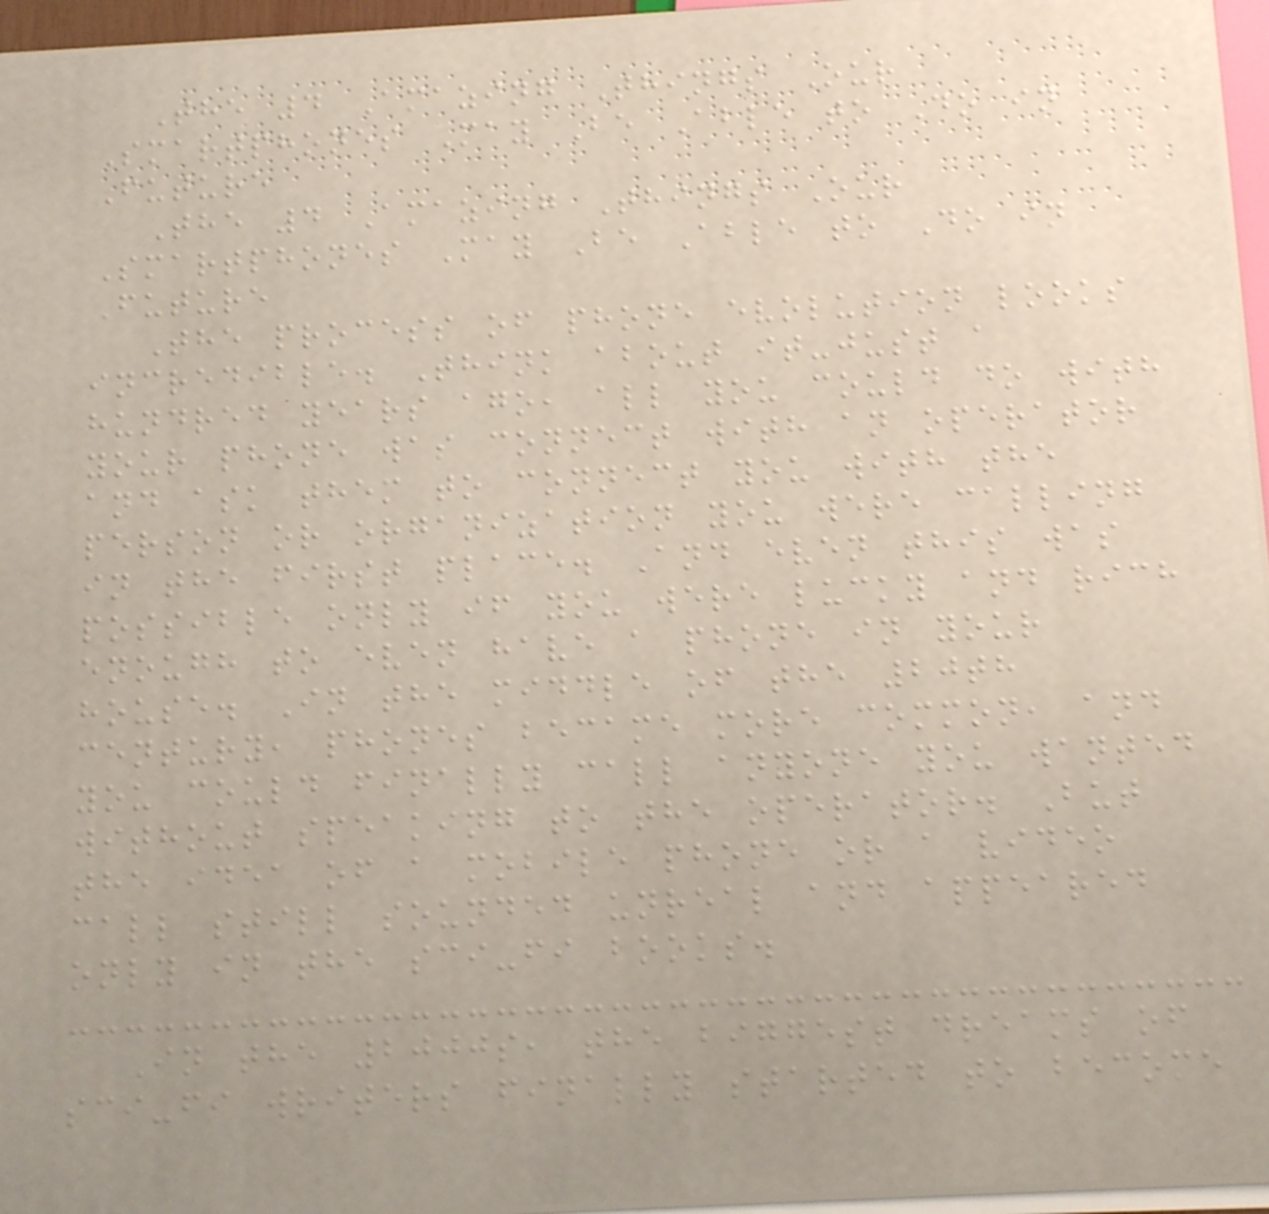The 4 Amazing Things Our
Smartphones May Be Able to Do in
Future
The 4 Amazing Things Our
Smartphones May Be Able to Do in
Future
The process of phone evolution looks
incredible. Think about it-just a
hundred years ago, all you could do with
your phone was connect with an operator
and ask them to connect you with the
person or organization you were calling
in the first place. And even this was
possible only if you were lucky and rich
enough to even have a phone in your
house. In the middle of the 20th
century, phones became more common, and
you could finally call anyone you wanted
without speaking to the operator. But
the idea of a mobile phone or a video
call still sounded unreal and appeared
only in the sci-fi books.
In the 2000s, the biggest dreams of
sci-fi writers finally started to become
